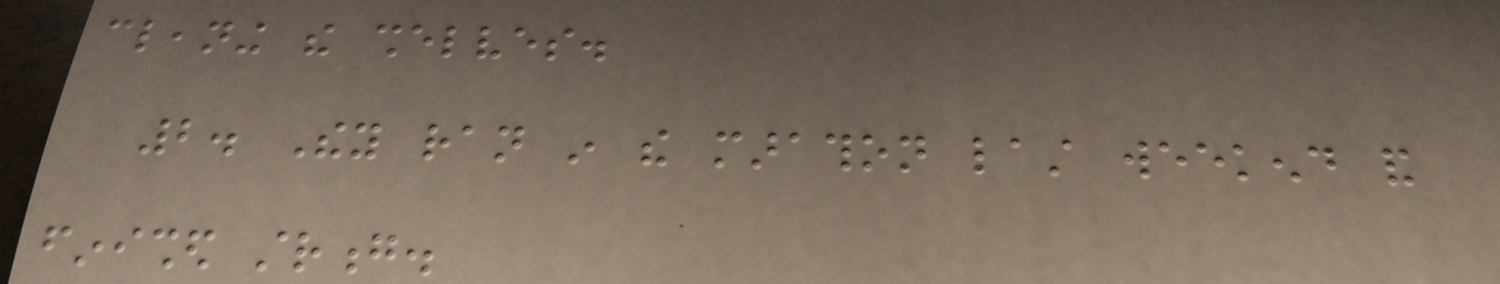cleaning the shelves.
2. They ran in the marathon last weekend and
finished strong.
